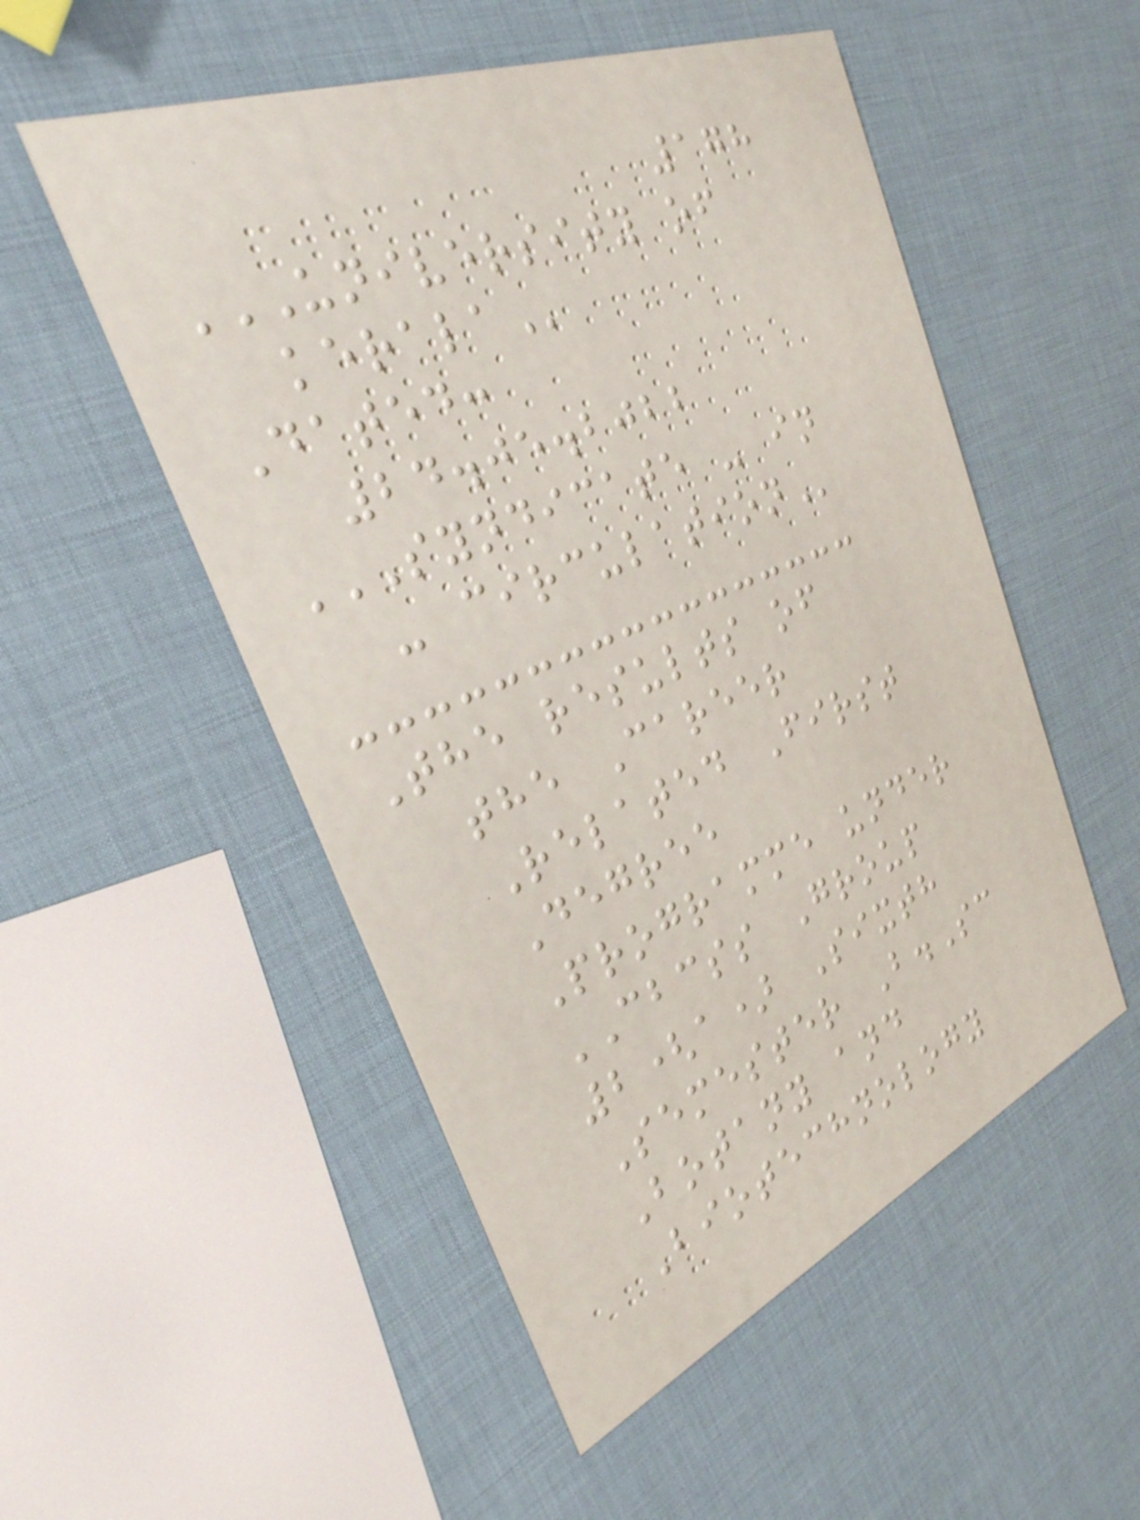178
UNIVERSITY OF
KERALA
Dated:
24.05.2022
SYNDICATE - IN
- CIRCULATION
The results of
the Career
Related First
Degree
Programme under
CBCSS Group
2(a) Sixth
Semester B.Sc
Botany and
Biotechnology
